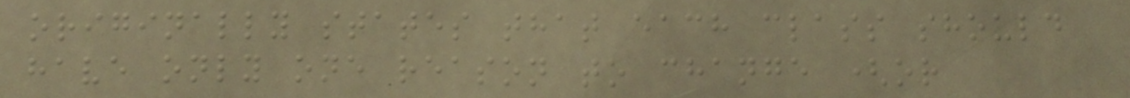originally states that each class should
have only one reason to change (or
